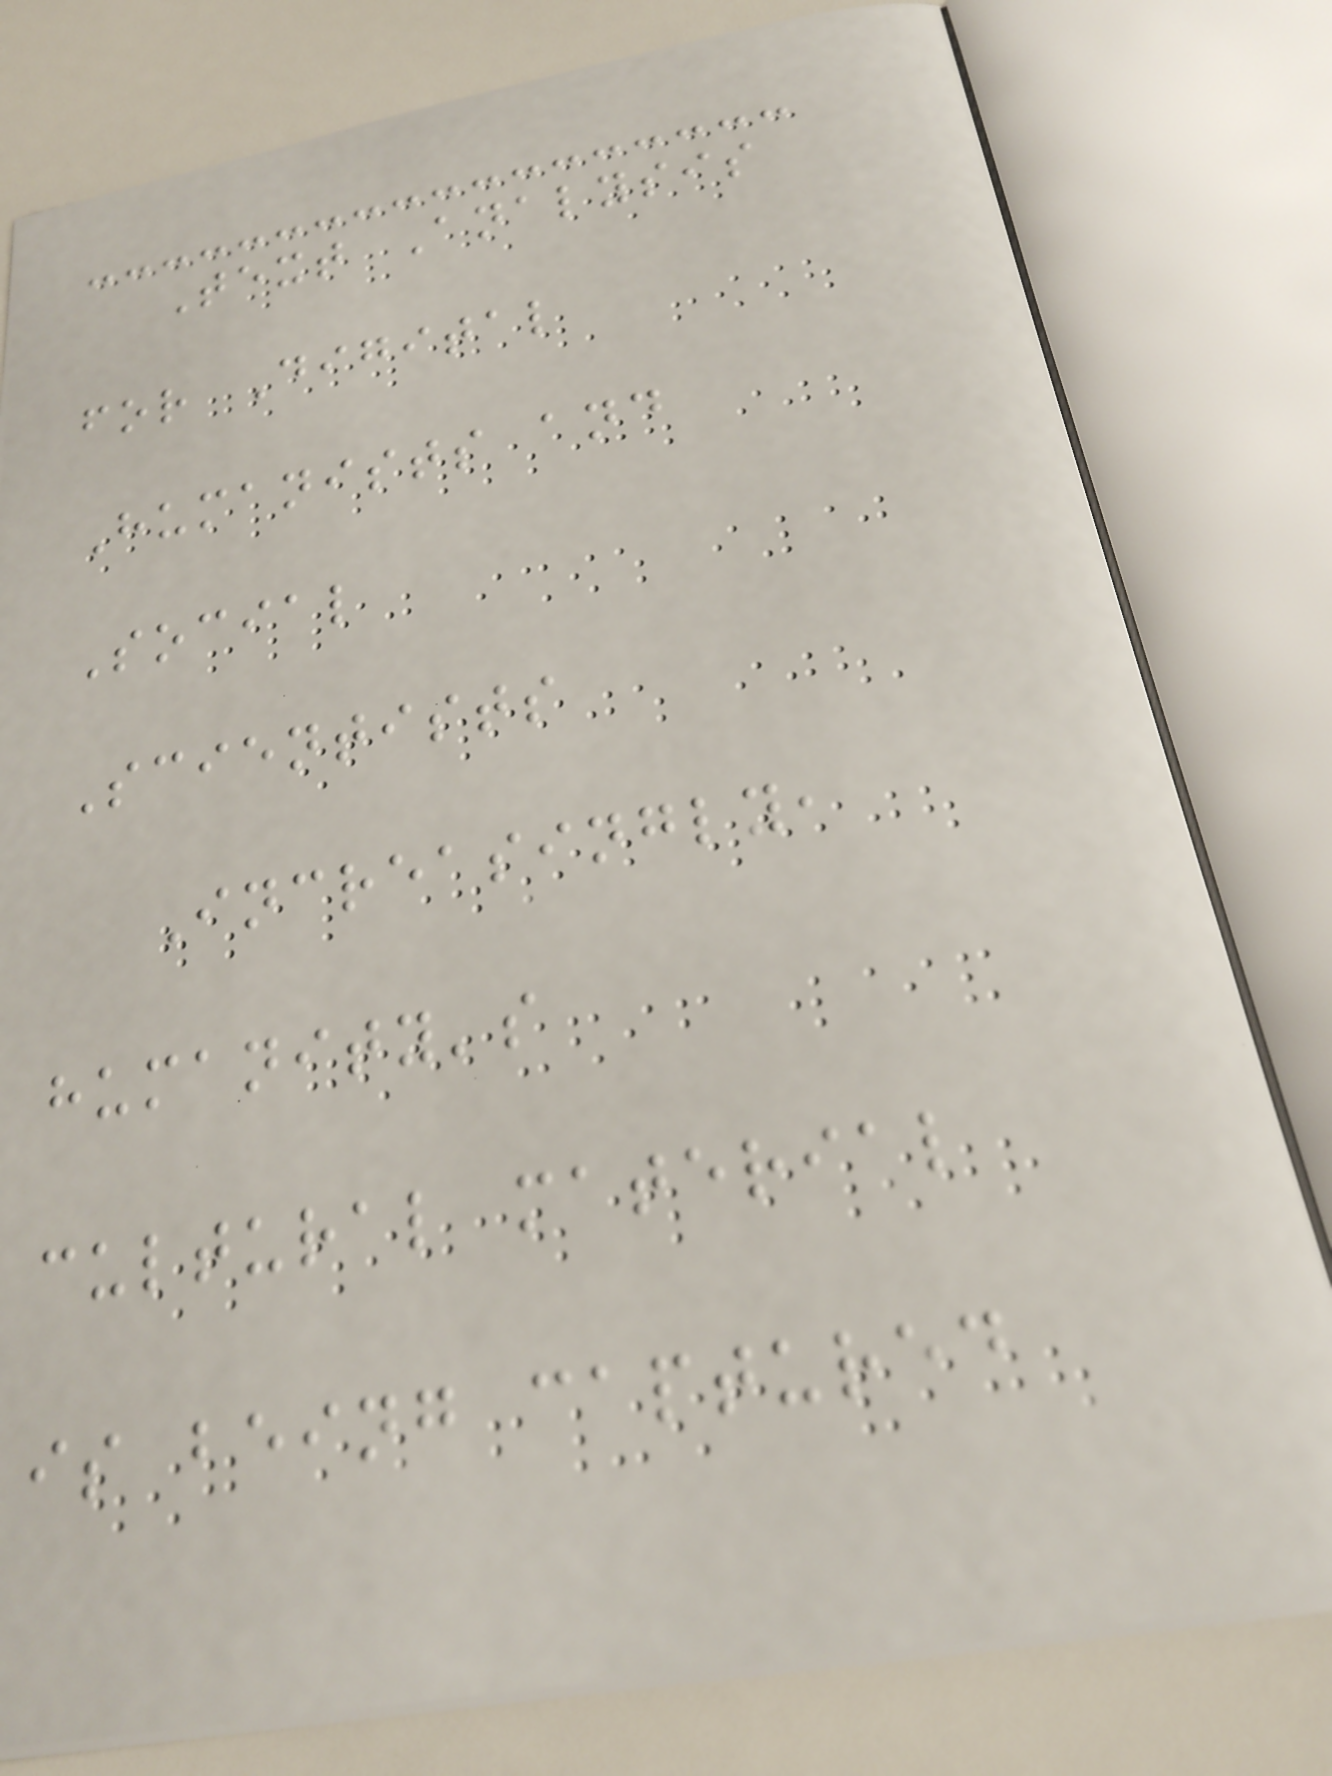Text Analysis
for Digital
Humanists and
Social
Scientists
Increasingly,
humanity's
cultural material
is being captured
